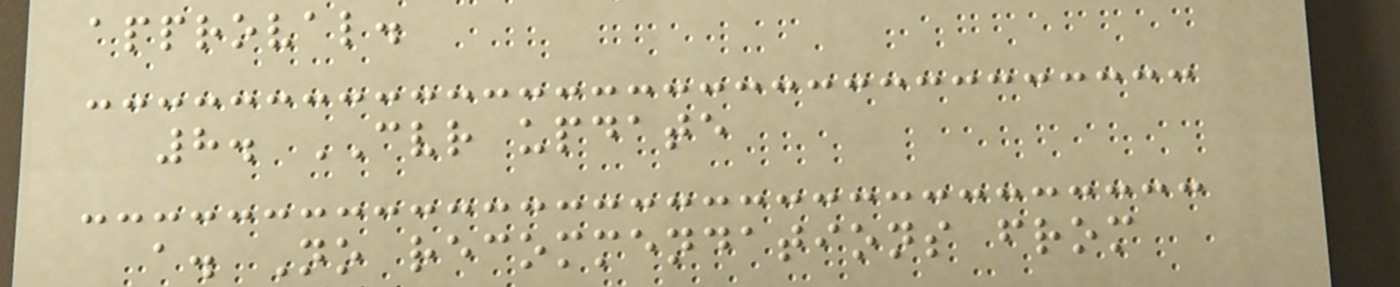approval.
8. CVR update
a. No recommendations from
